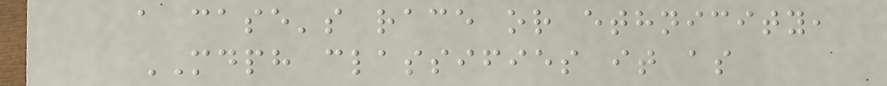a case's race or ethnicity,
MDPH classifies it as
